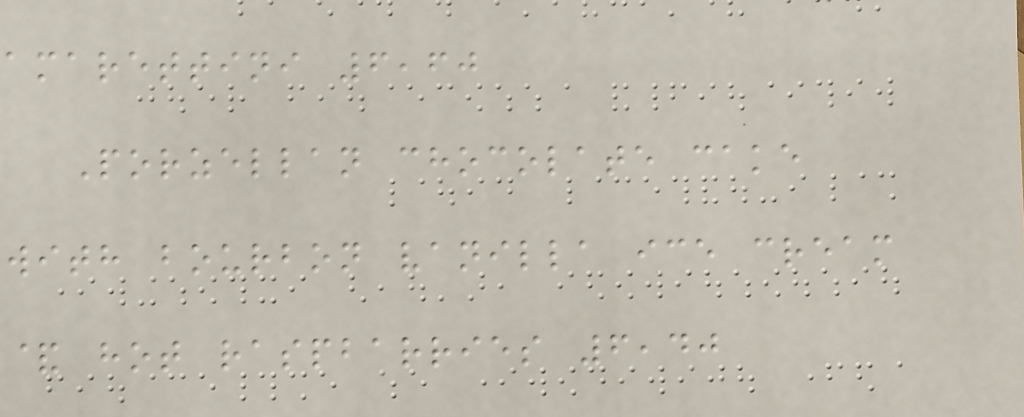amarettini 6,60
Porzellan chocolate cake
with bourbon vanilla ice cream
& hot raspbarries 6,40
